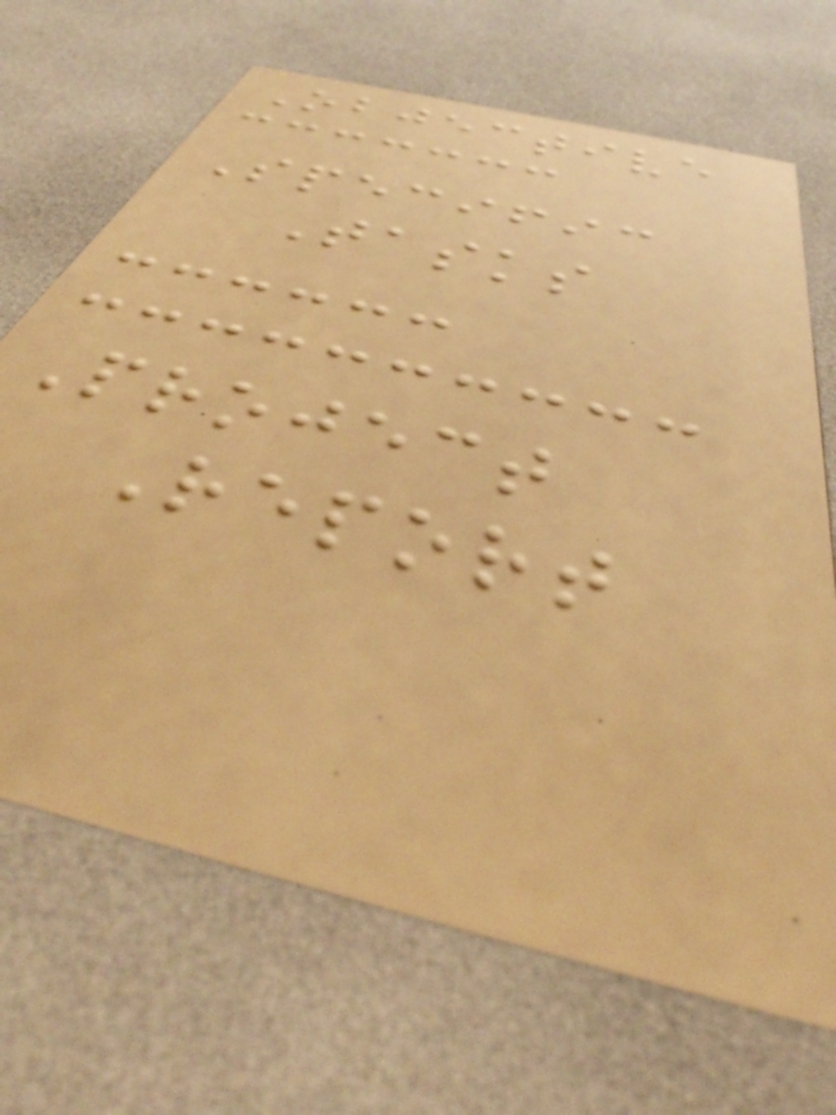Objective
Specific
Tasks
Project
Report
